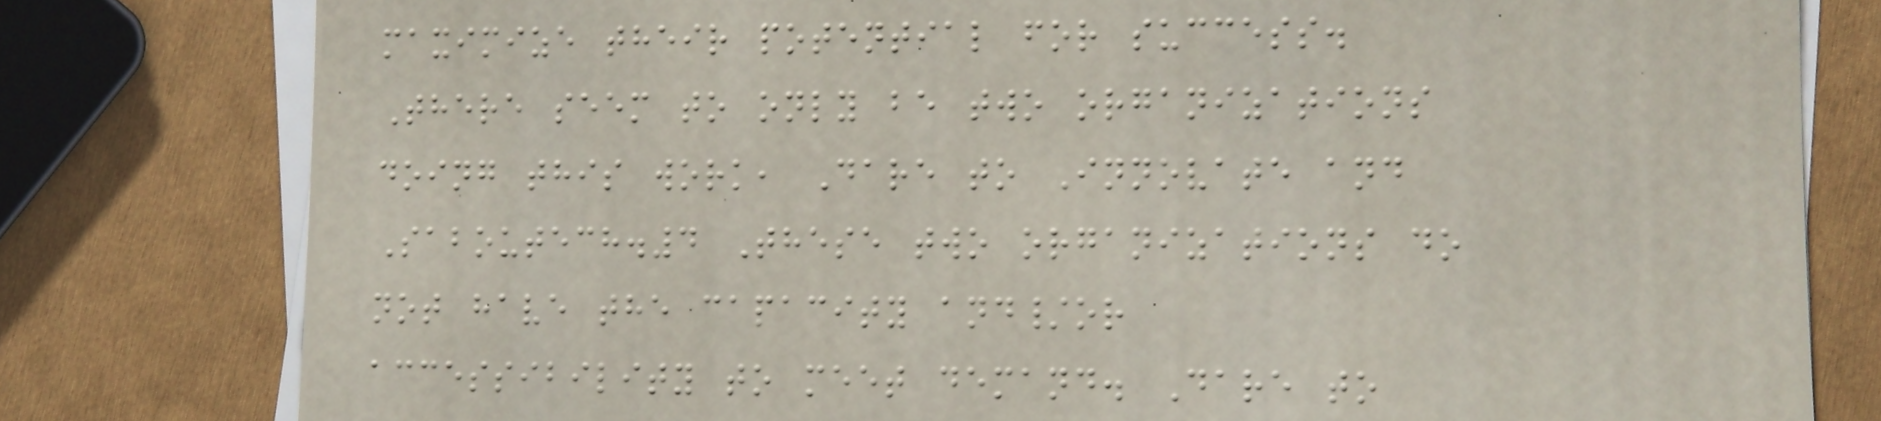maximize their potential for success.
There seem to only be two organizations
doing this work, Dare to Innovate and
Saboutech.4 These two organizations do
not have the capacity and/or
accessibility to meet demand. Dare to
